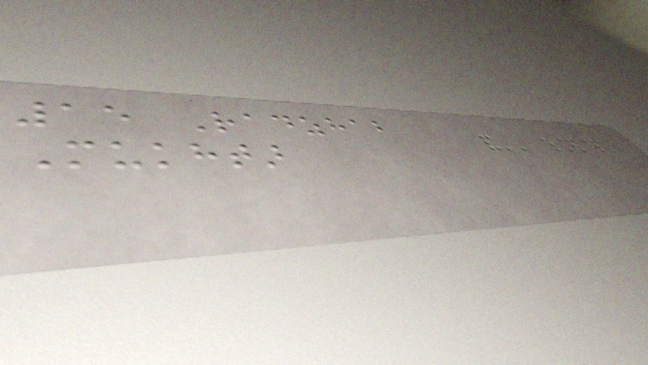15 Radzhab
Mukhtar
